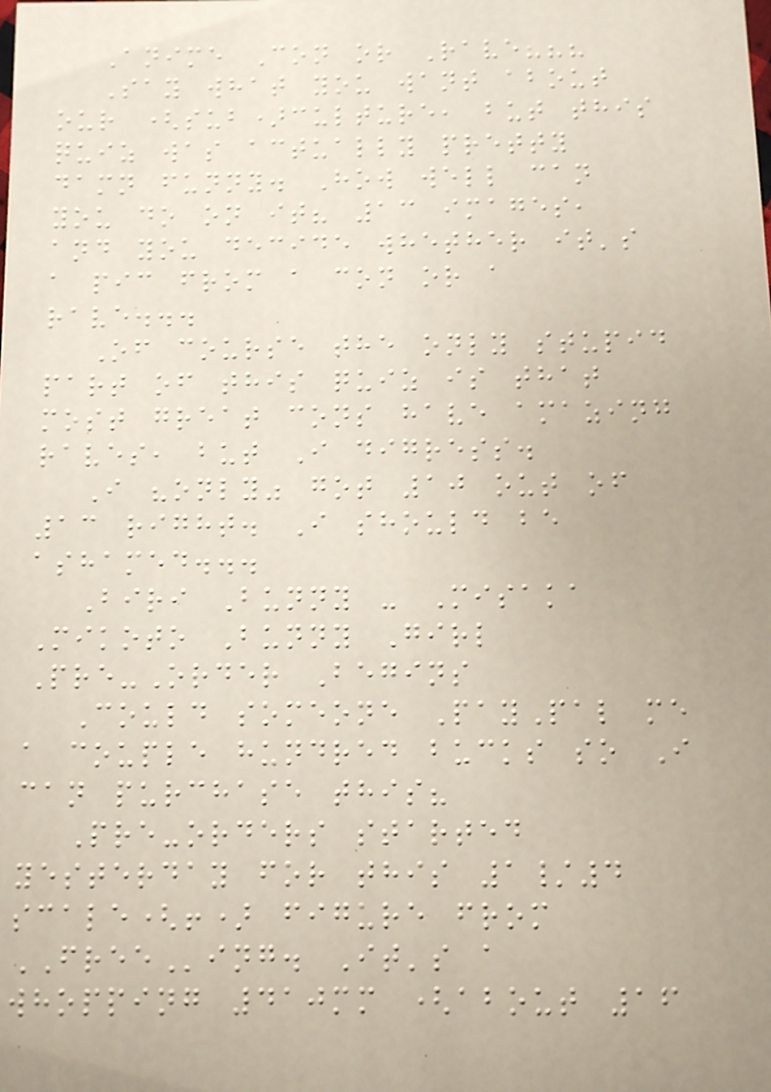Anime Con or Rave???
Say what you want about
our (sub)culture, but this
quiz was actually pretty
damn funny. How well can
you do on it? 13 images,
and you decide whether it's
a pic from a con or a
rave...
Of course the only stupid
part of this quiz is that
most great cons have amazing
raves, but I digress.
I "only" got 10 out of
13 right. I should be
ashamed...
Biri Bunny - Misaka
Mikoto Bunny Girl
Pre-Order Begins
Could someone PayPal me
a couple hundred bucks so I
can purchase this?
Pre-orders started
yesterday for this 1/4
scale(!) figure from
FREEing. It's a
whopping 410mm (about 16
